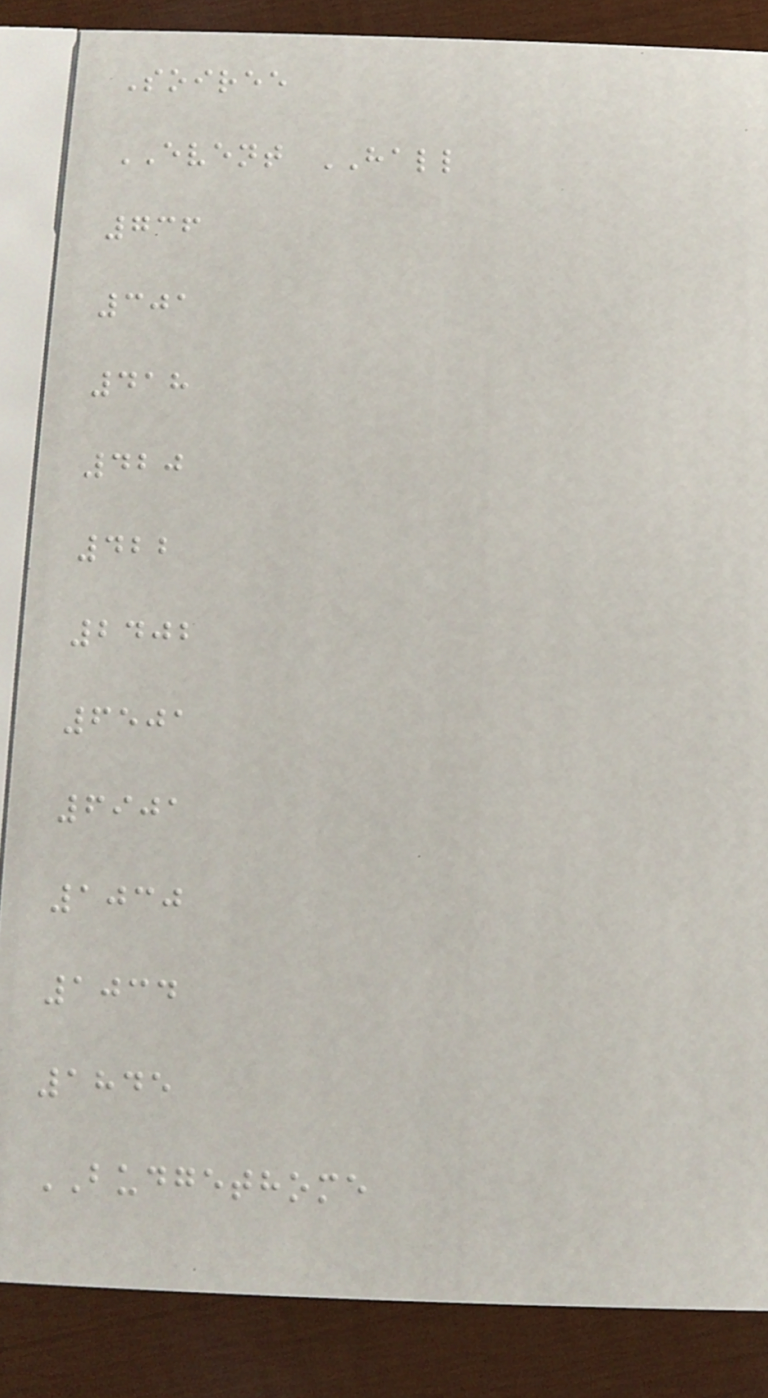Soiree
EVENT HALL
736
301
418
420
422
2402
6501
6901
1030
1034
1845
BUDGETHOME
